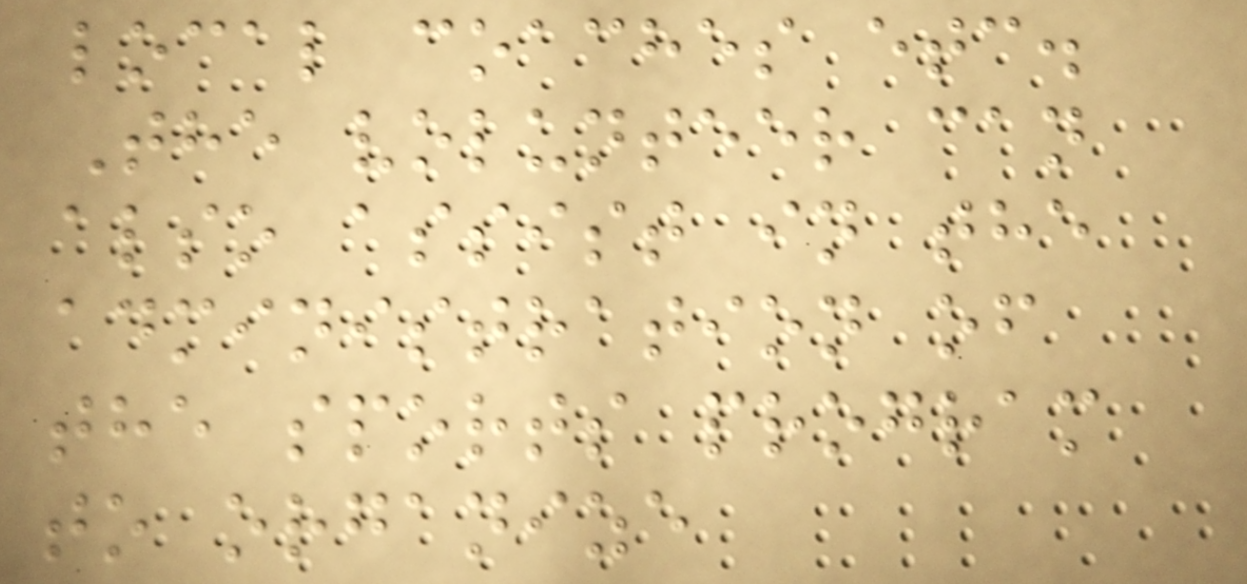local coaches etc.
The volunteer can
also assist in the
administration of
the sports program
to organize
